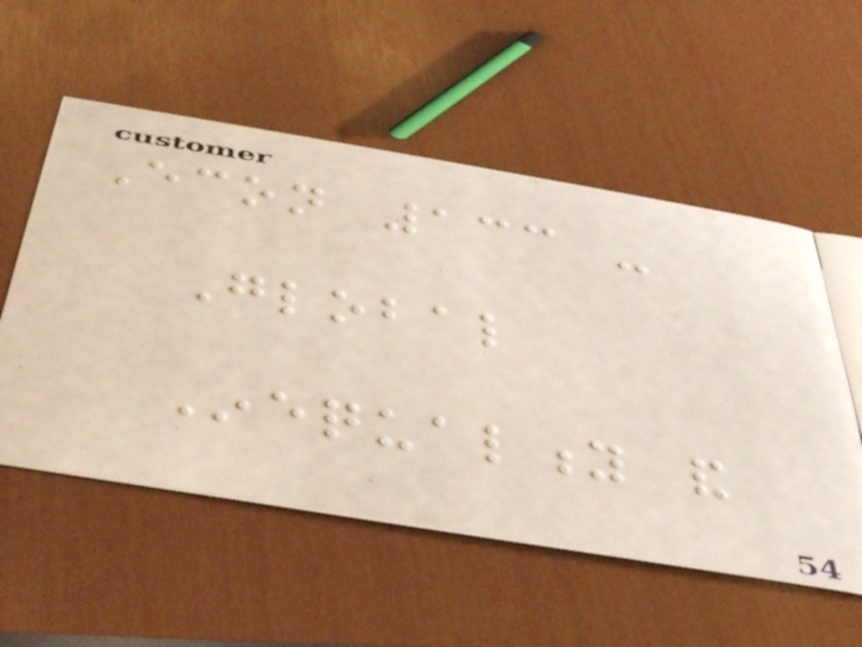Econ 133 -
Global
Inequality and
